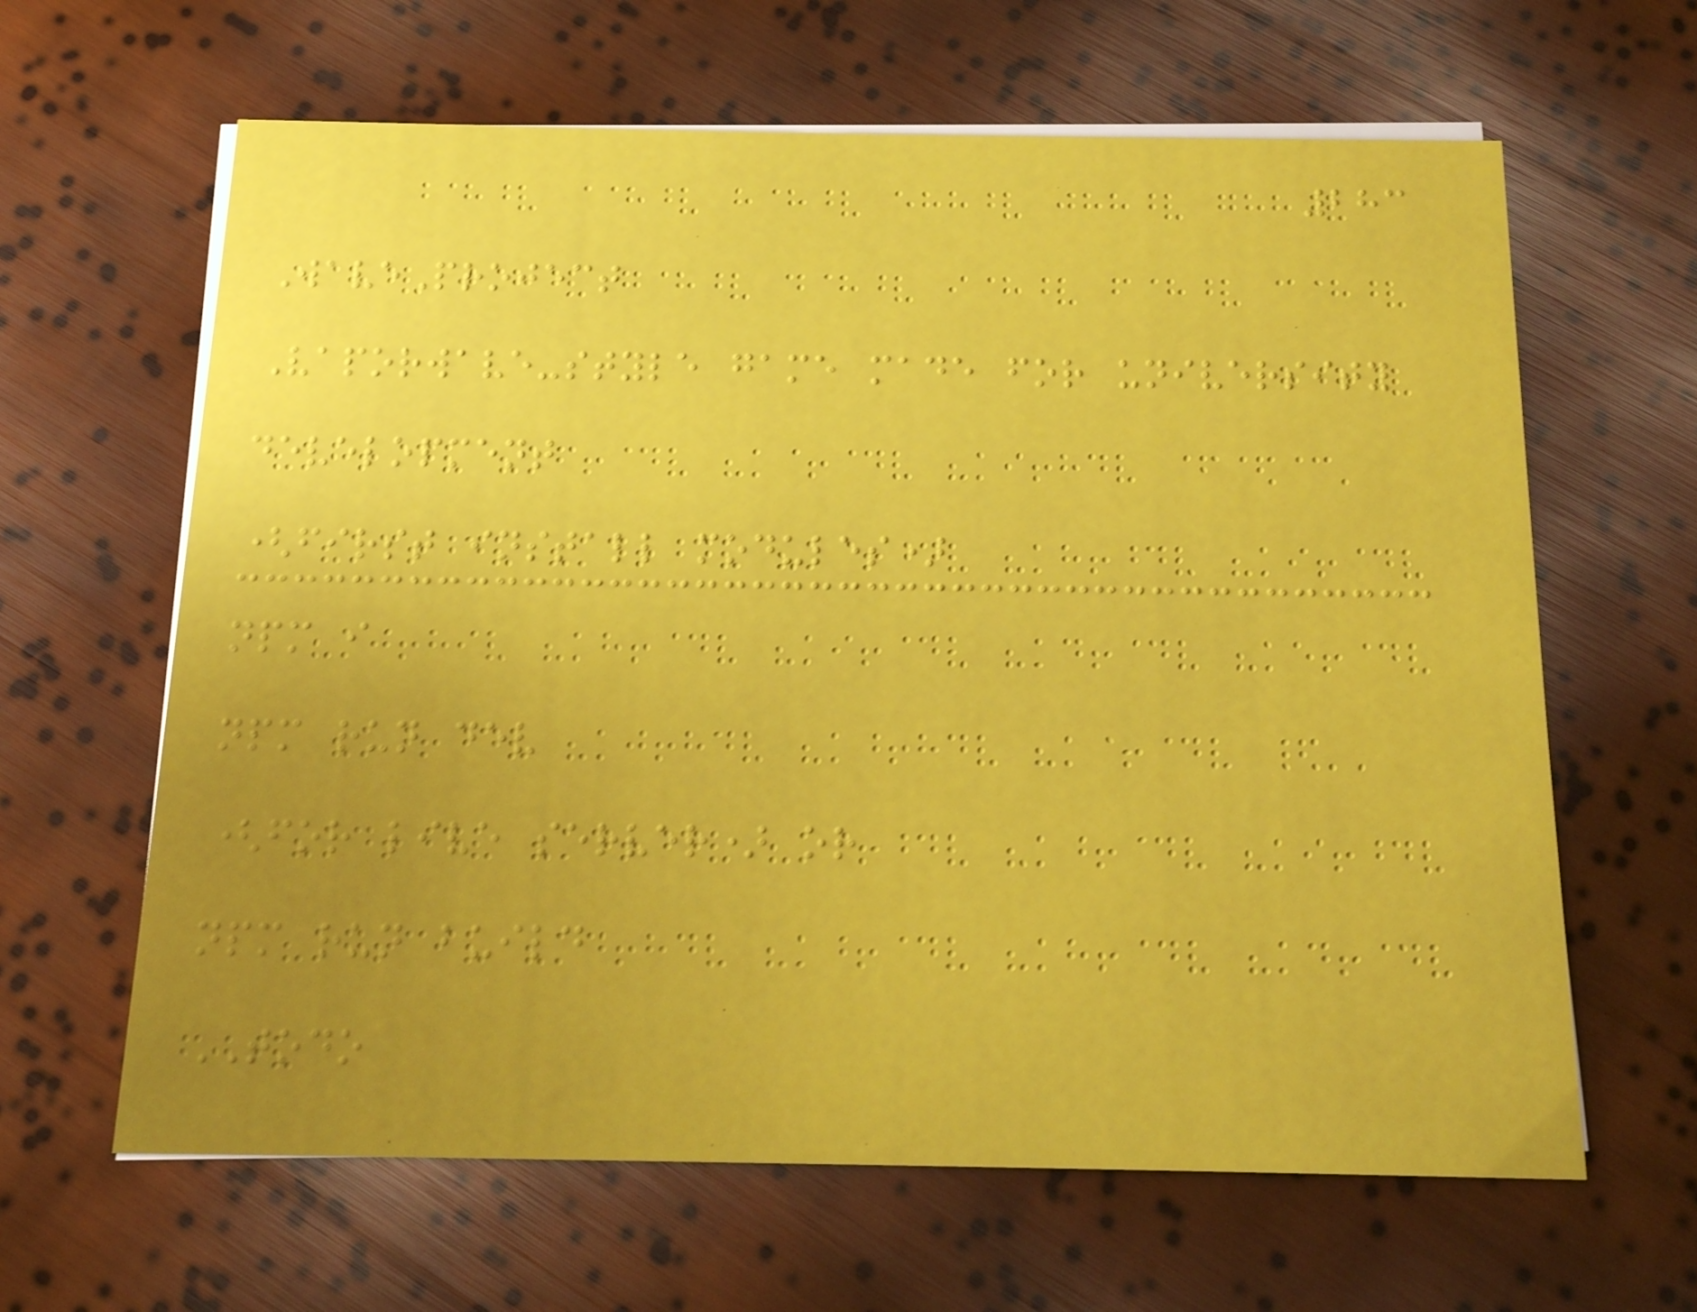283
WaveProject
Vaporwave-style game made for university
development
(first install modules)
npm i
npm run dev
(for live server) or
npm run build
TODO
